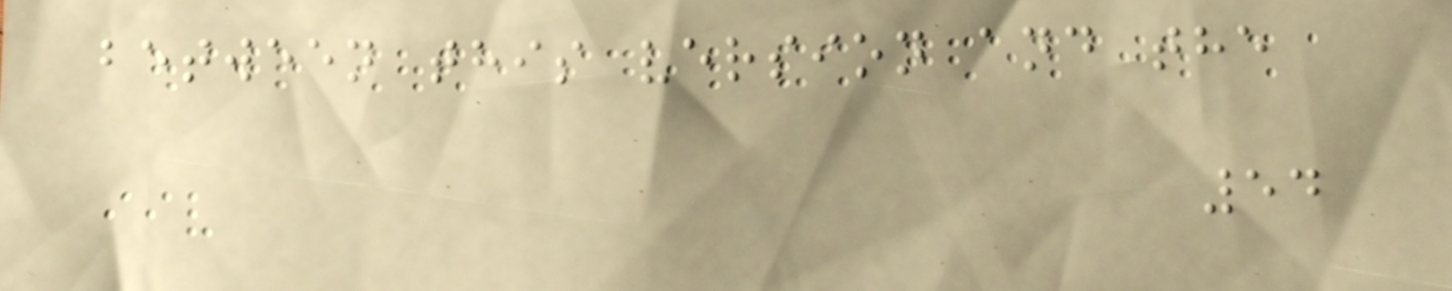between this version and the
54
